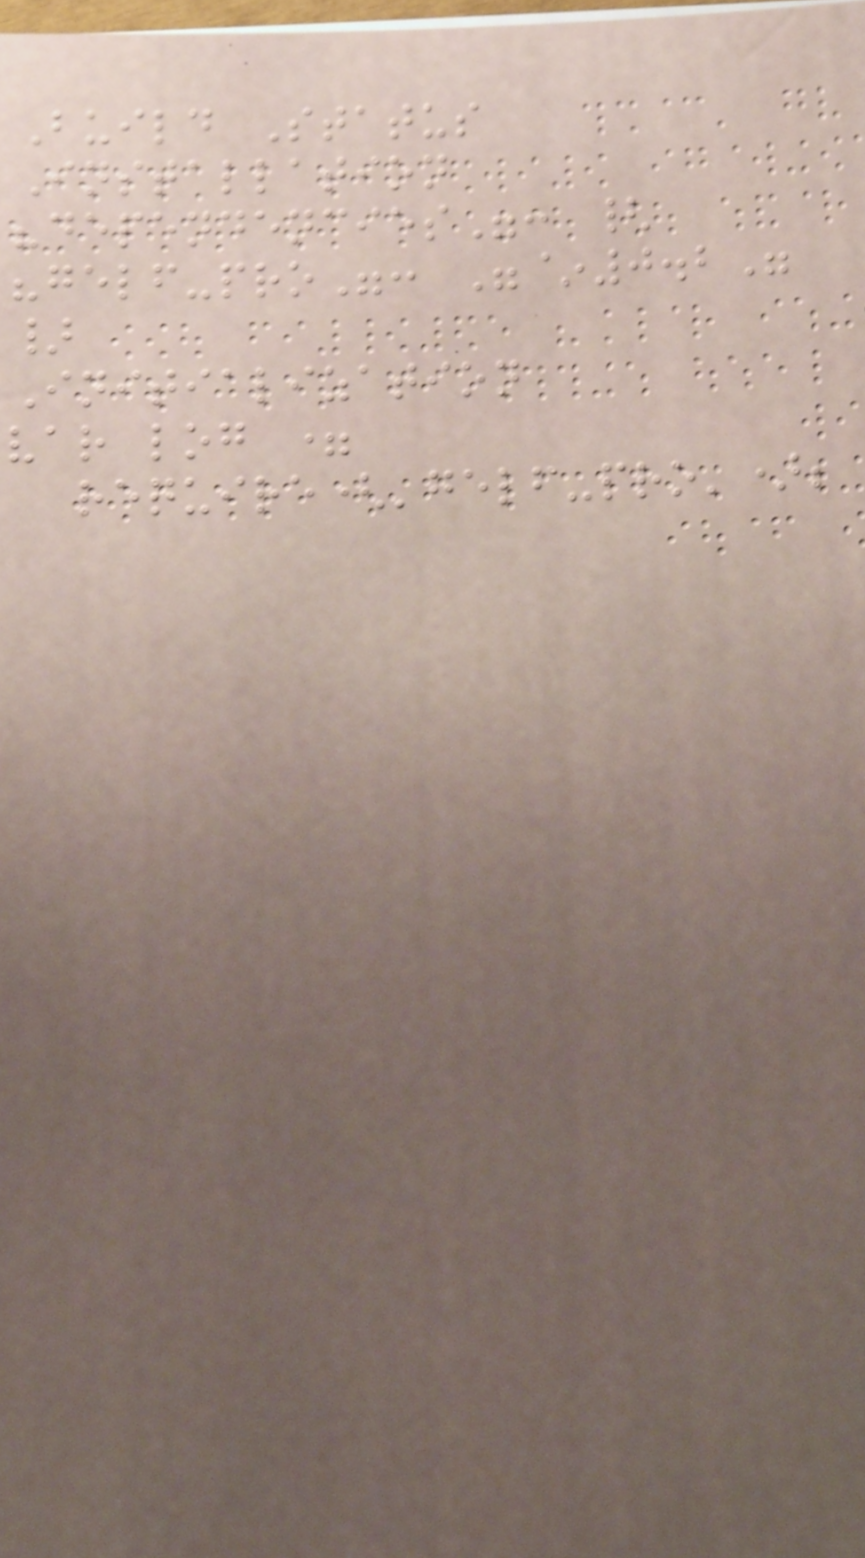Build Status
Installation
"dependencies": {
"gelf-pro": "~0.2"
}
Initialization
var log =
require('gelf-pro');
